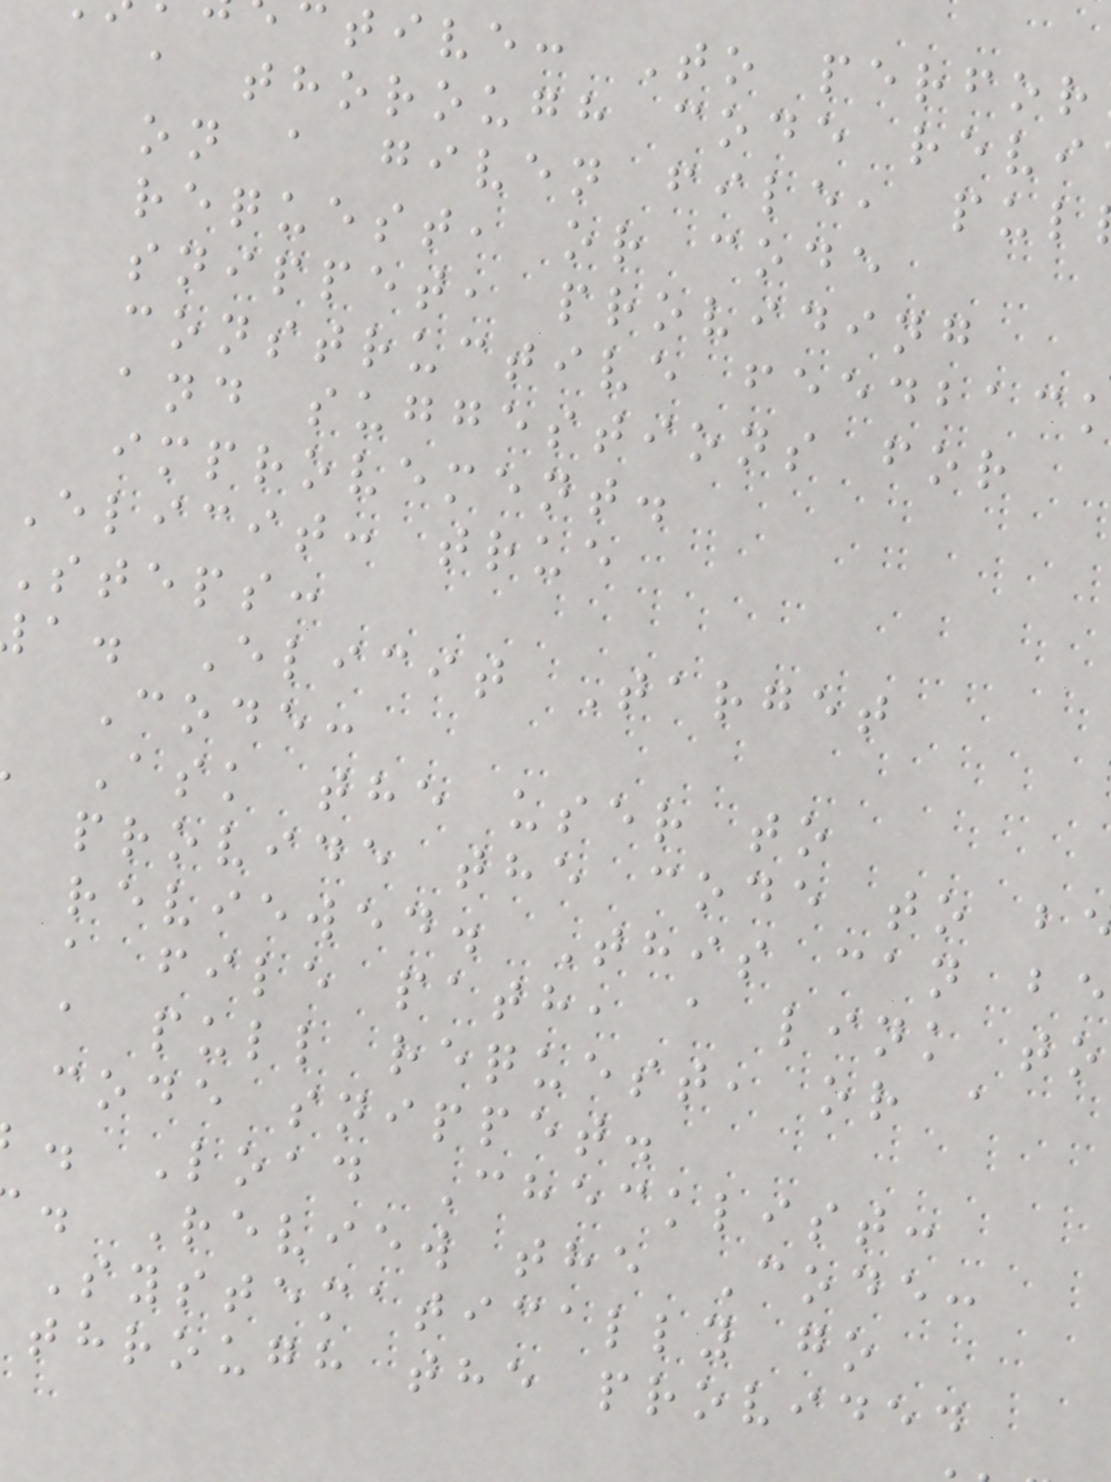ctive: To perfor
a thorough code revi
on a given file, pul
request, or code
snippet, providing
constructive feedbac
and suggestions for
improvement.
Elicit: true
Steps:
a. Elicit Target
Code:
Ask the user to
provide the code to b
reviewed. This can be
a file path, a link to
a pull request, or a
code snippet.
. Load Checklist:
. Review the Code:
Systematically go
through the provided
